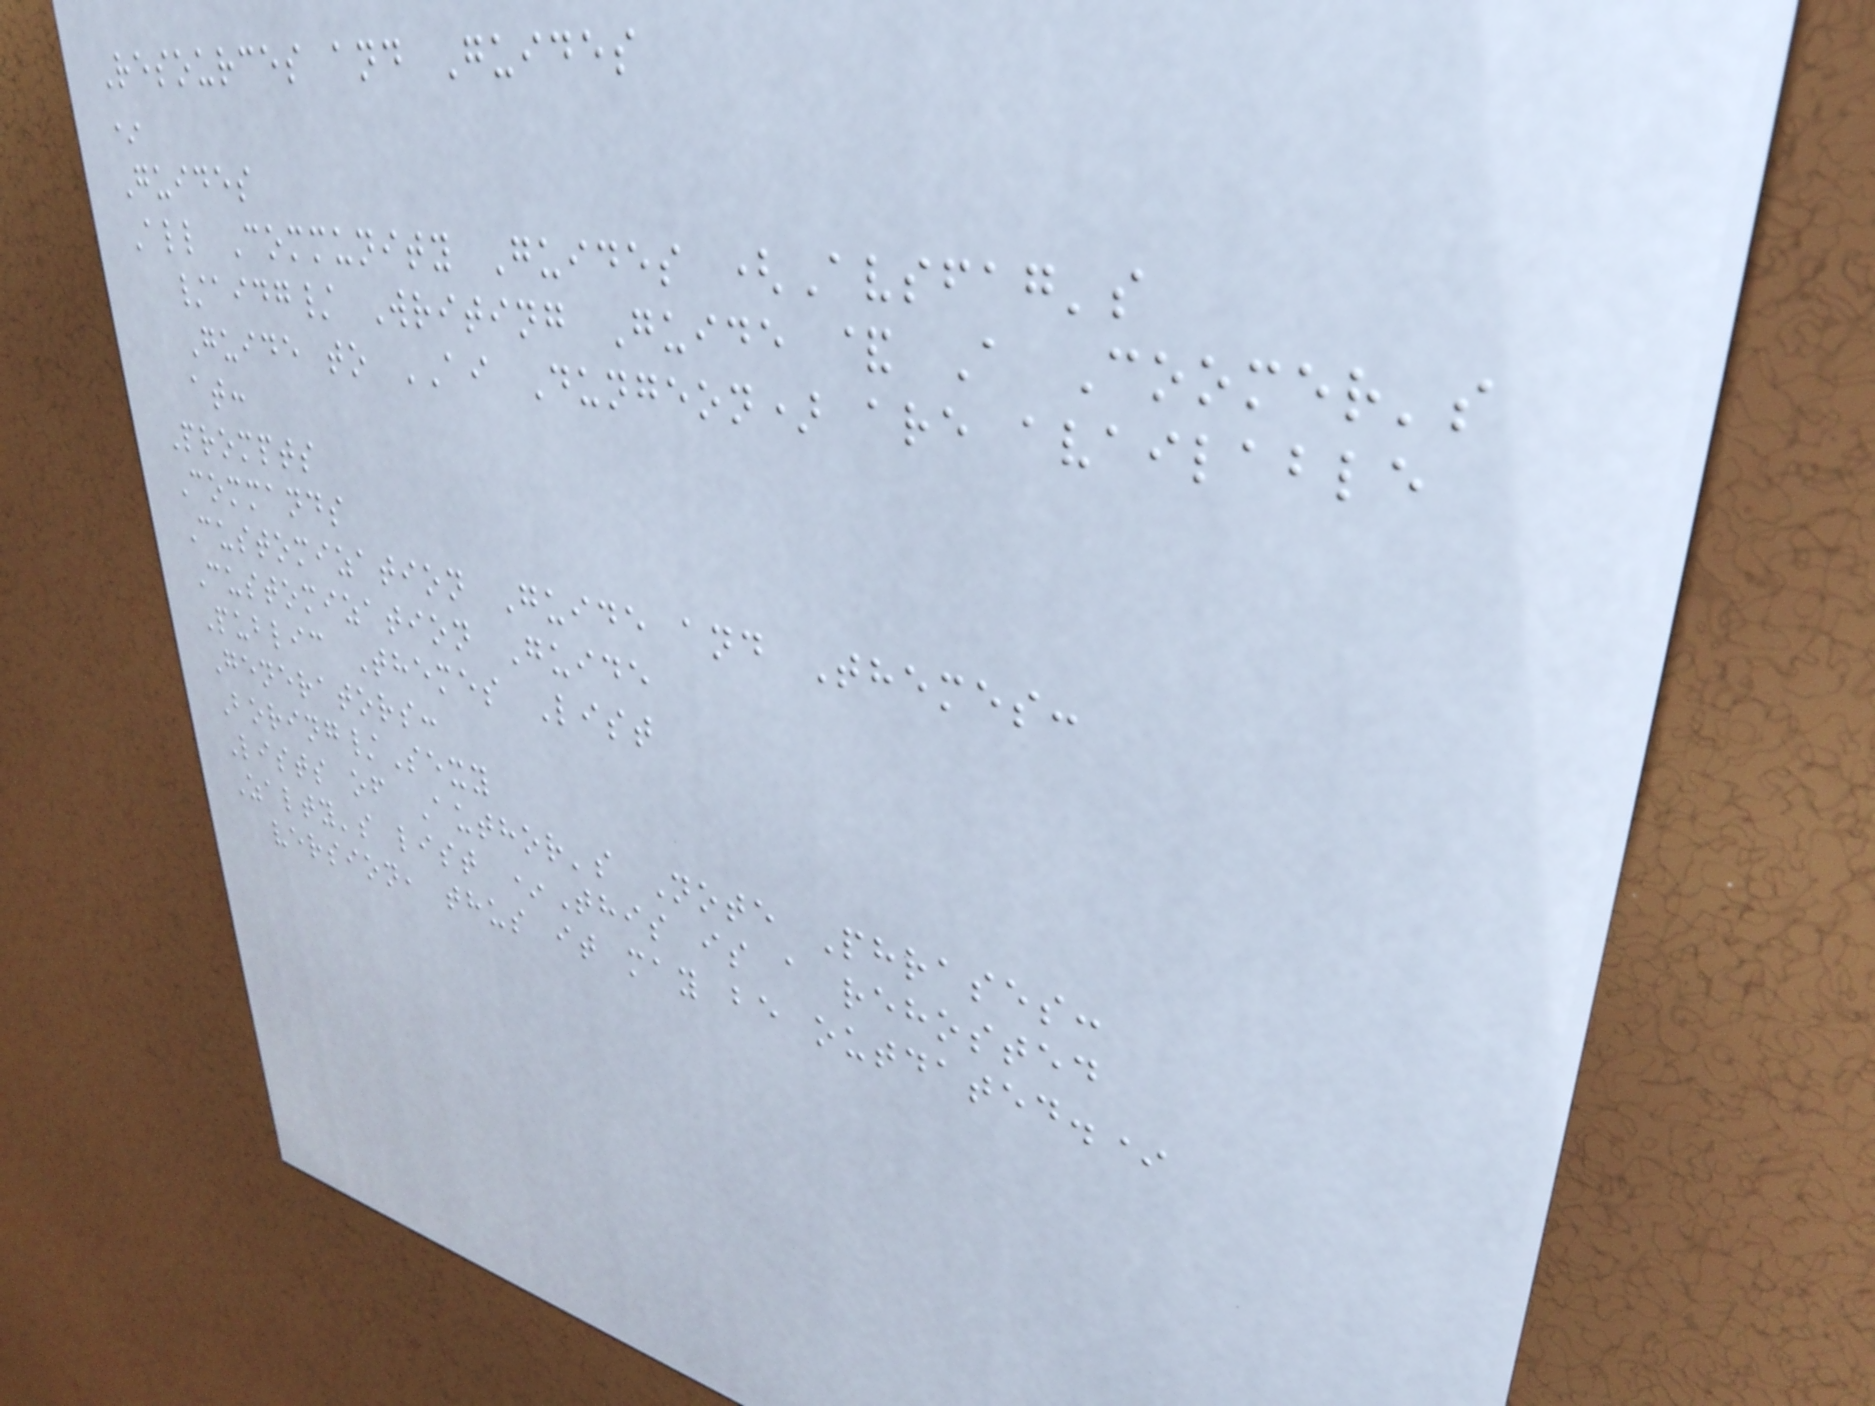Resources and Guides
*
Guides
All Community Guides (Avsfag's
/aidg/ Writing Guide & A Coomer's
Guide to AI Dungeon) are available
at:
Prompts
Commands
Customization Guide and Themes:
Customization Guide
Public Themes List
Generators:
Boring/Sexy
Lists of Author's Note Phrases:
Zalty's list *This is a rehosted
version, thus it may be outdated.*
